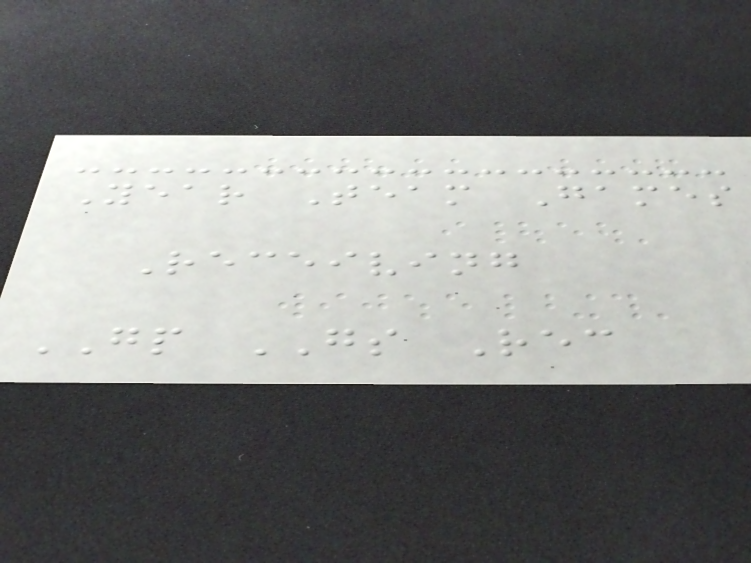Year Team Games
Receiving
GP GS Rec
